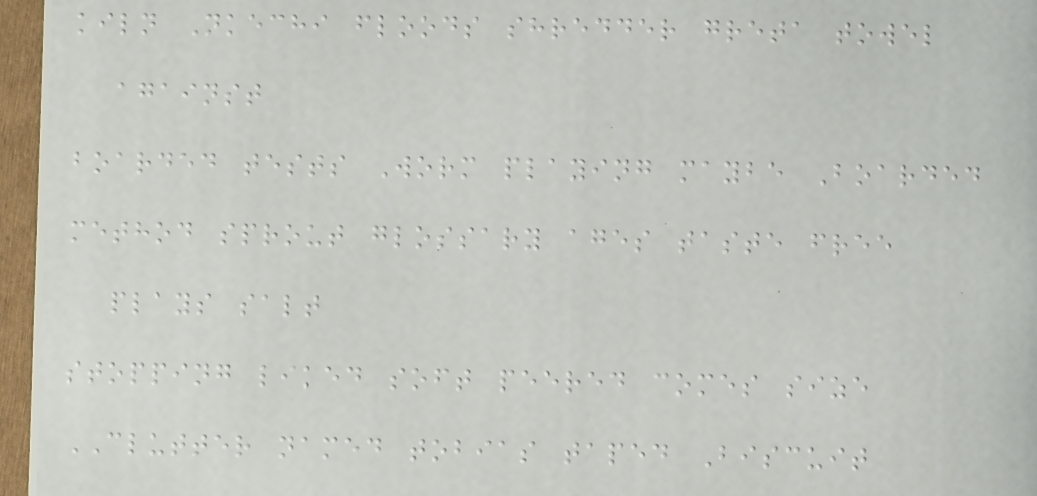kiln Nkechi floods shredder greta towel
against
boarded tests Worm playing maybe Boarded
method sprout glossary ages taste free
plays salt
stopping liked soft peered comes size
CLUTTER named tobias taped Biscuit
